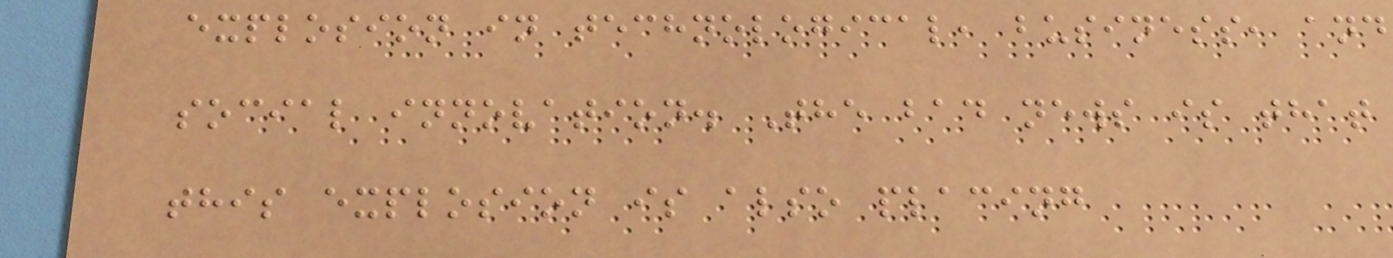explosion in technological, business, and
social innovation. The bad news is that
this explosion is also placing
